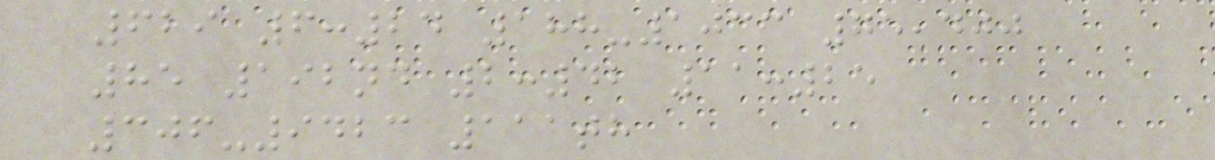629 6:24 188-1033 75,400
85 192nd 2:42 11:25
306-9423 111th
